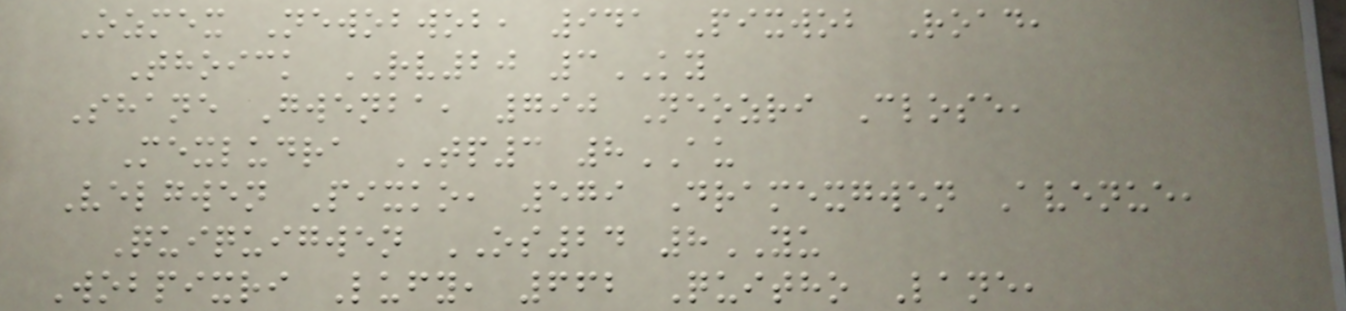Ozmex Newobwob, 941 Pixwob Road,
Thoick RV20 3KY
Shane Gwenba, 790 Neozri Close,
Mexludra TP3 8AU
Velgwen Pixko, 579 Dramexgwen Avenue,
Quiquigwen OS24 8YU
Wobpixri Lufy, 662 Quitho Lane,
